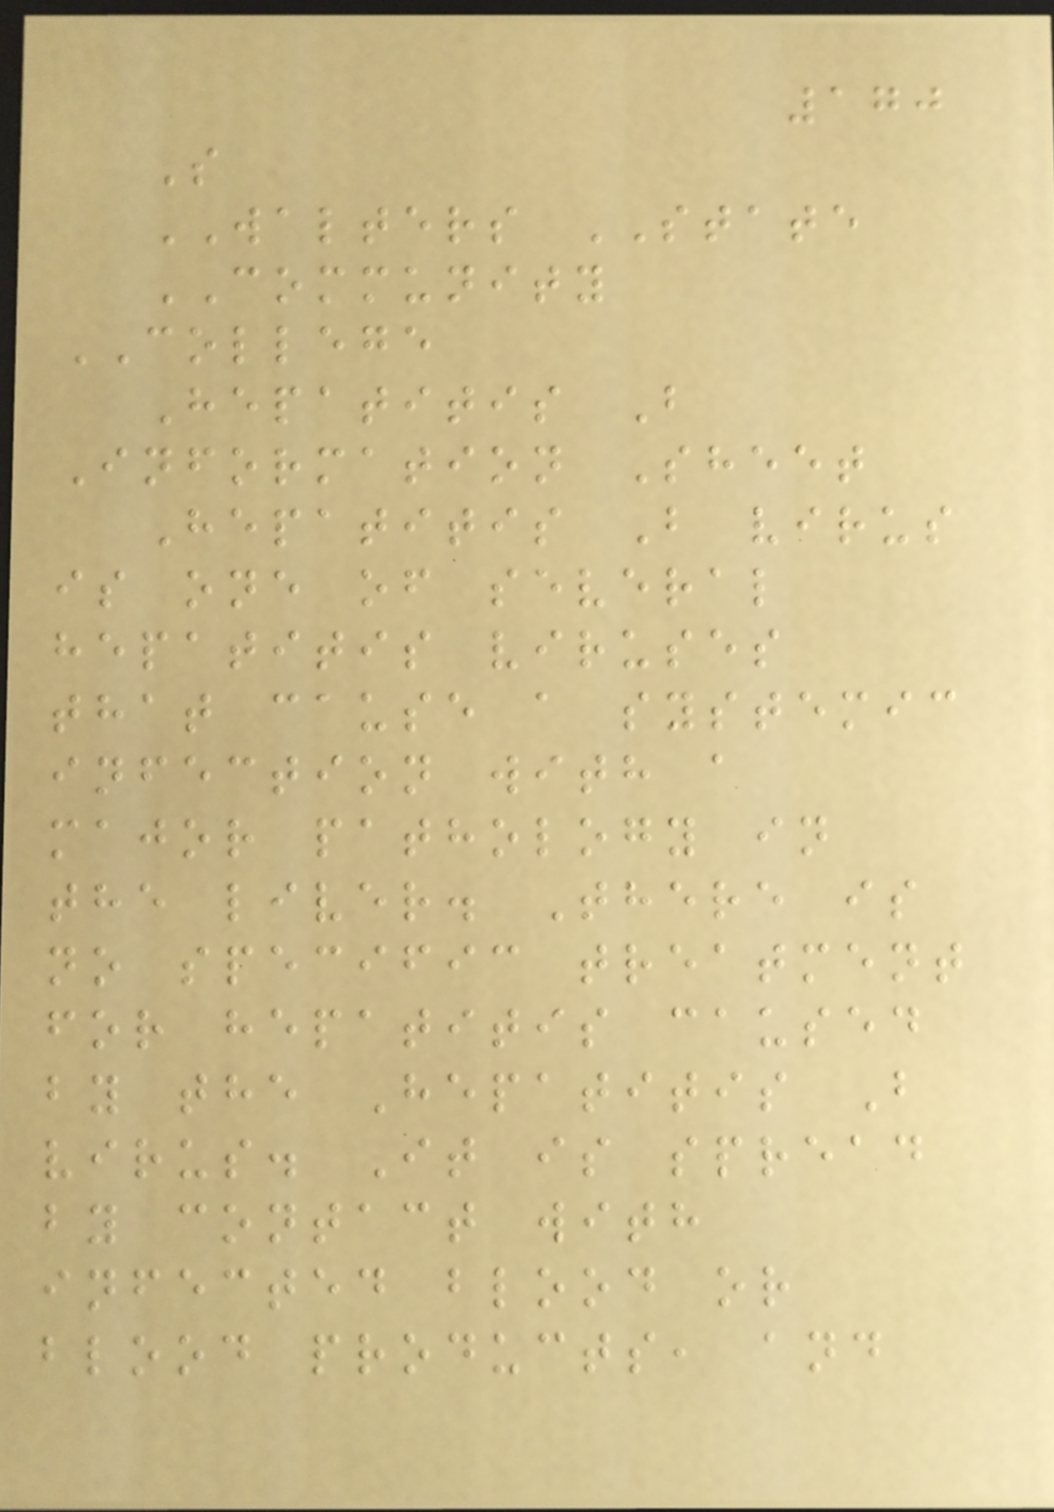170
S
WALTERS STATE
COMMUNITY
COLLEGE
Hepatitis B
Information Sheet
Hepatitis B virus
is one of several
hepatitis viruses
that cause a systemic
infection with a
major pathology in
the liver. There is
no specific treatment
for hepatitis caused
by the Hepatitis B
virus. It is spread
by contact with
infected blood or
blood products, and
